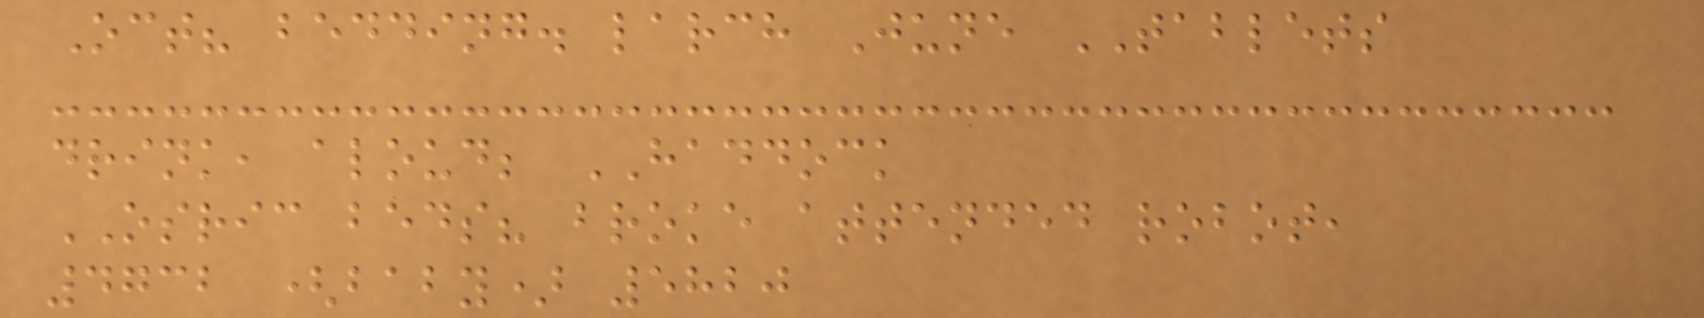Oct? bedding. larch June TABLETS
drink, aloud; HADDOCK
OSRIC beds? broke attended robot,
4732 (baby) 5820
